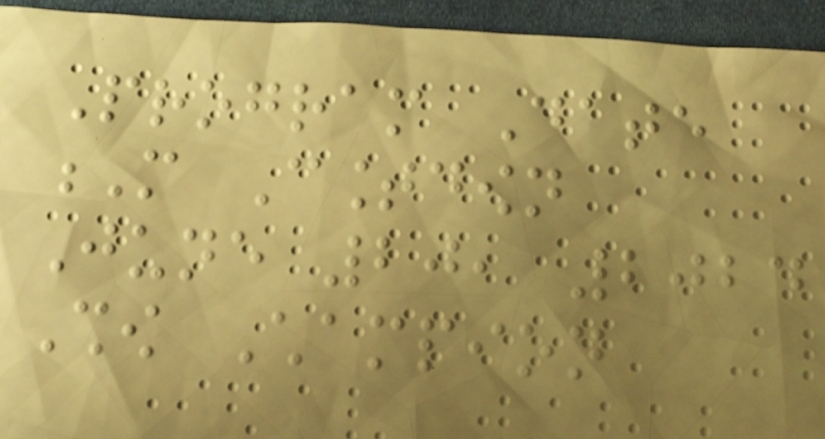Program Date
M Countdown
June 20, 2024
Show Champion
